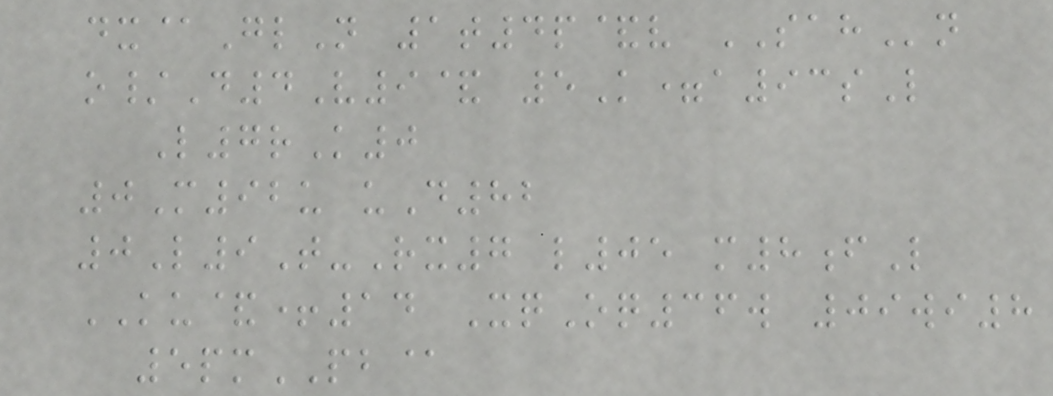dx@GlN 1t4p&v SAHn
o/D4V9& 5K=a93sL
L7rK0
0M92u uD82
0L9T-Rx7 l05 m8fL
KU&+14 XqOq36w 09wi8
5pmPB@
